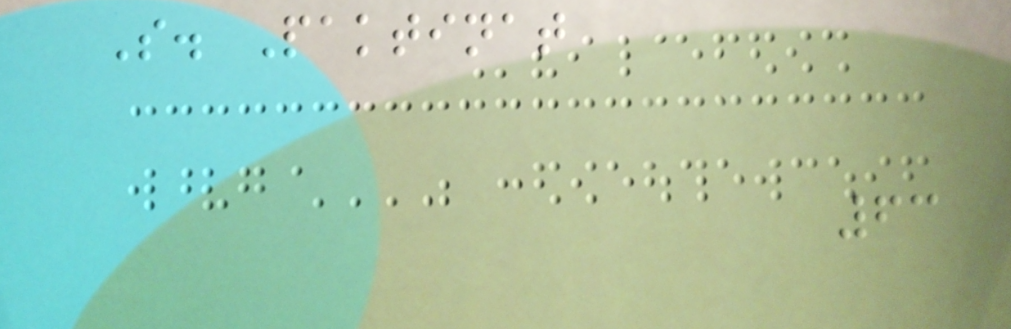S. Paktinat
63
